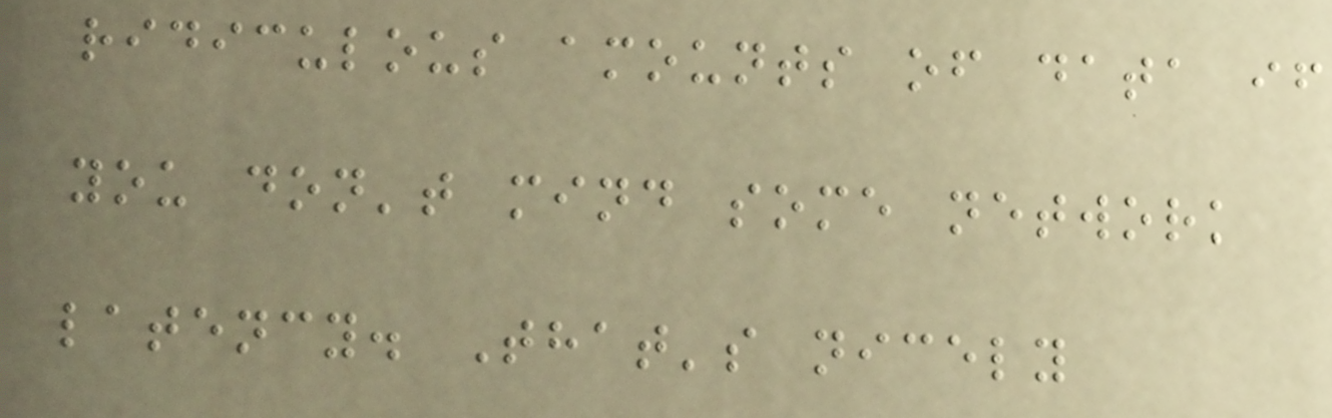ridiculous amounts of data if
you don't mind some network
latency. That's nicely
